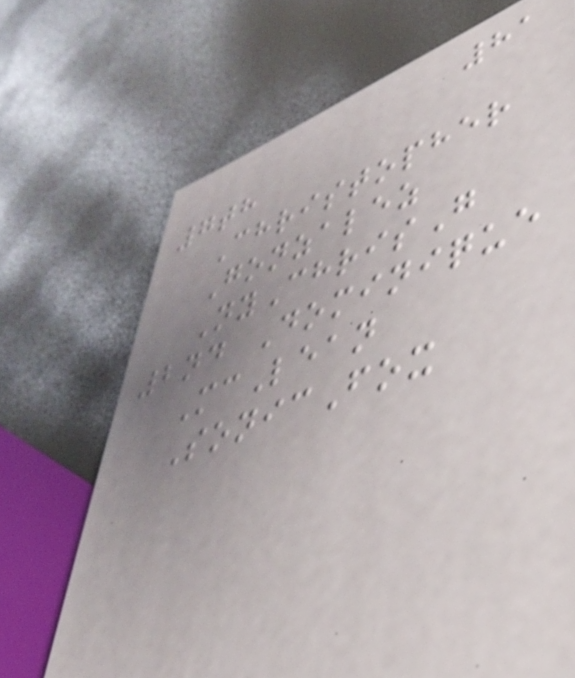81
7th
Christopher
Gonzalez
NyChrisG
2nd Dominique
McLean
SonicFox
